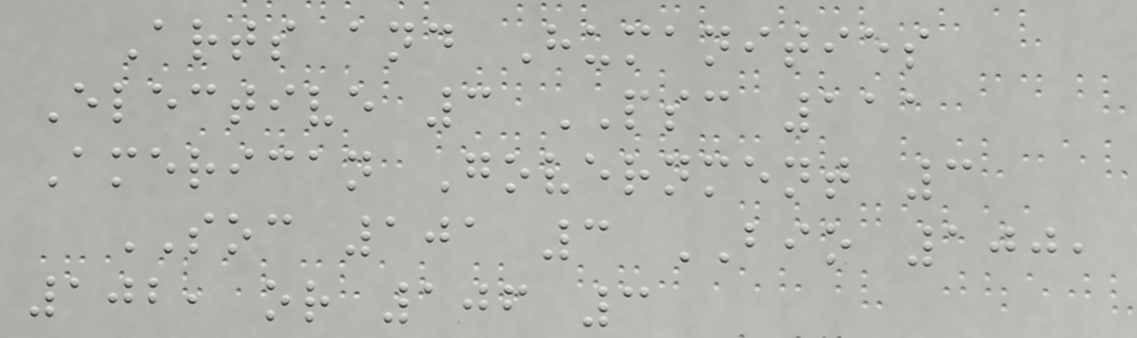Arts and Humanities
Elective 3 PSC 111
American Government 3
SOC 101 3 BIO 100,
102, or 106 3
